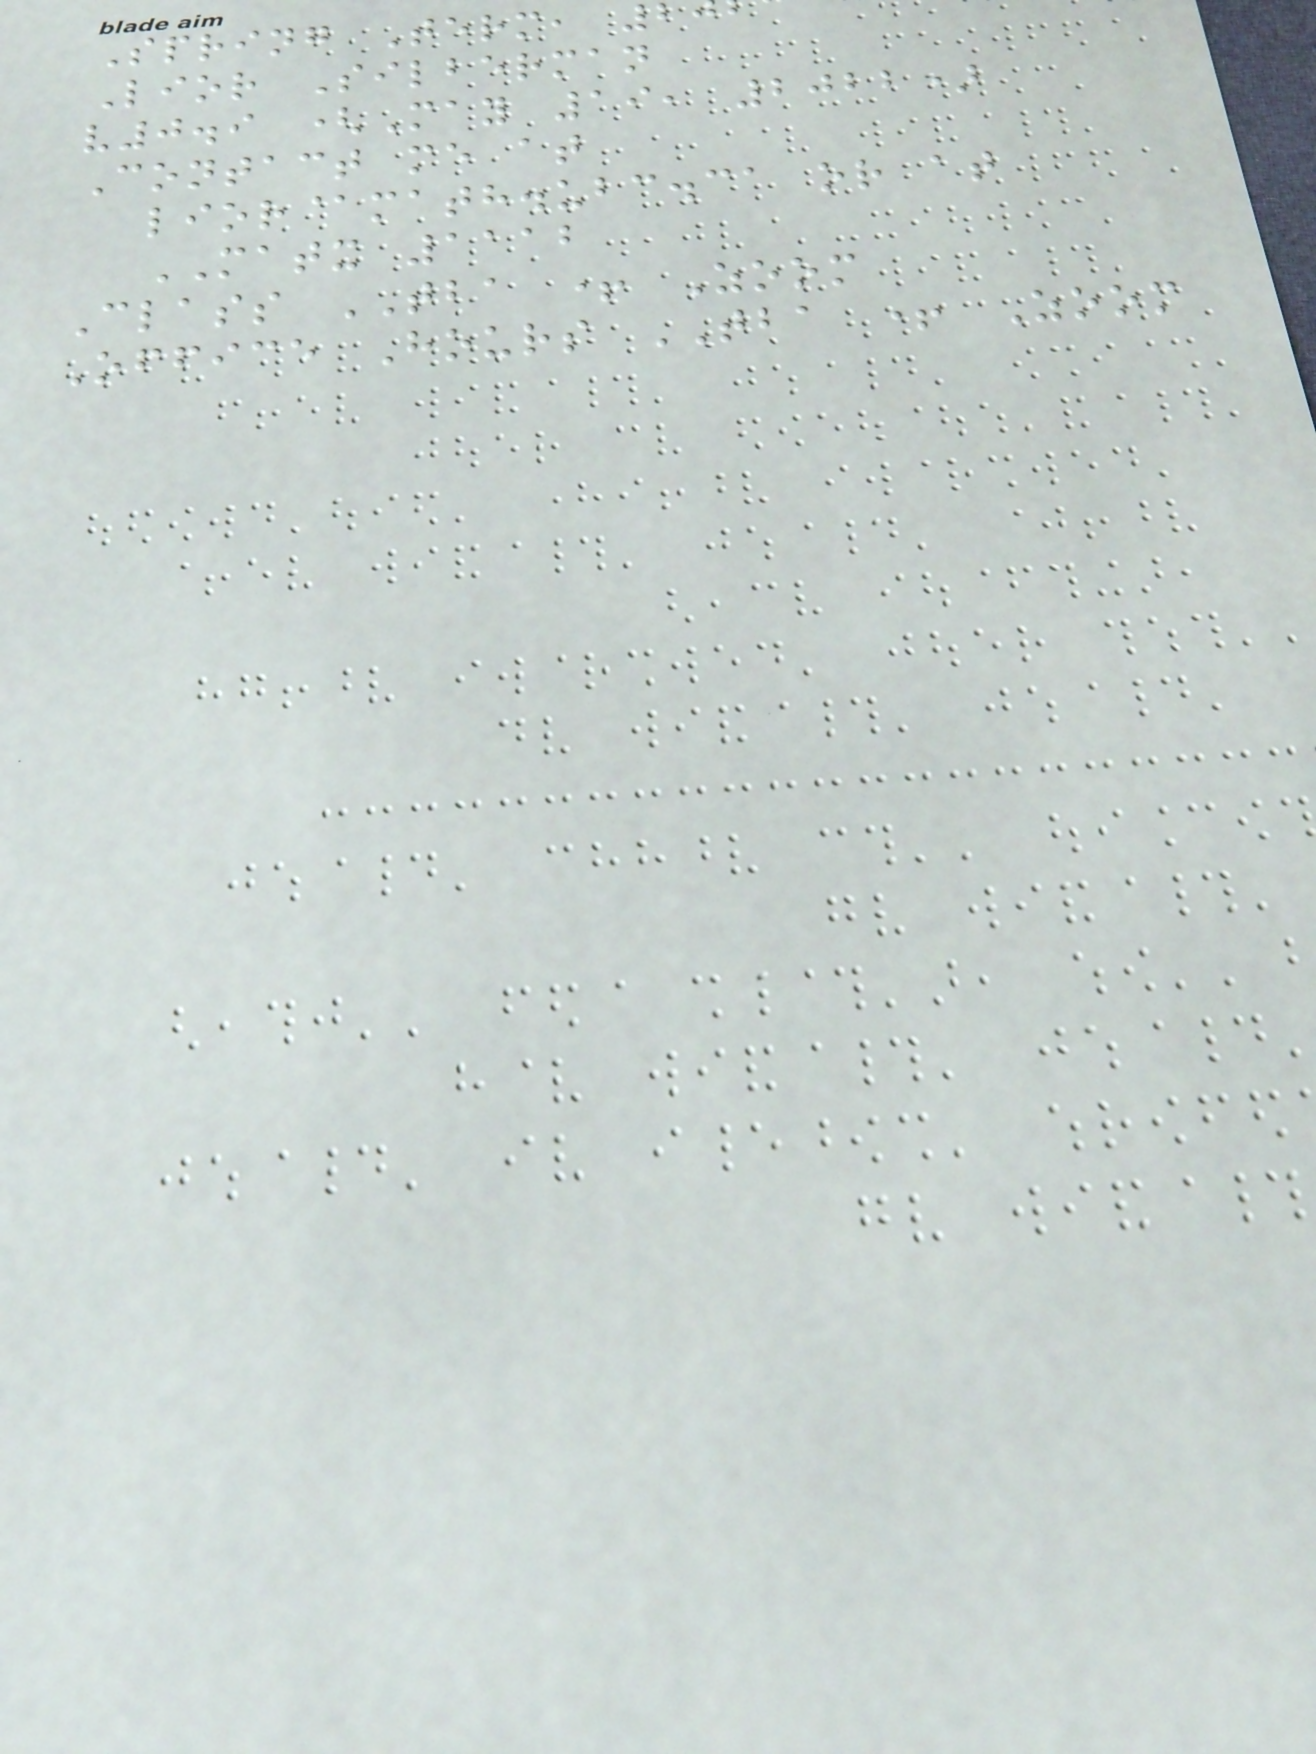Spring Term,
Lior Silberman
v0.9 (May 19, 2022)
Contact me at
lior@math.ubc.ca or at
MATX 1112
Class TBA + Zoom
Office Hours TBA + Zoom
